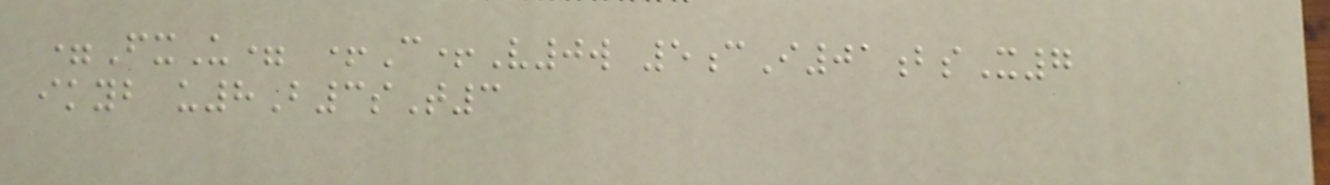=FxU= +C+V0w 5cI01bsX7
ikyb u8B3sT3
